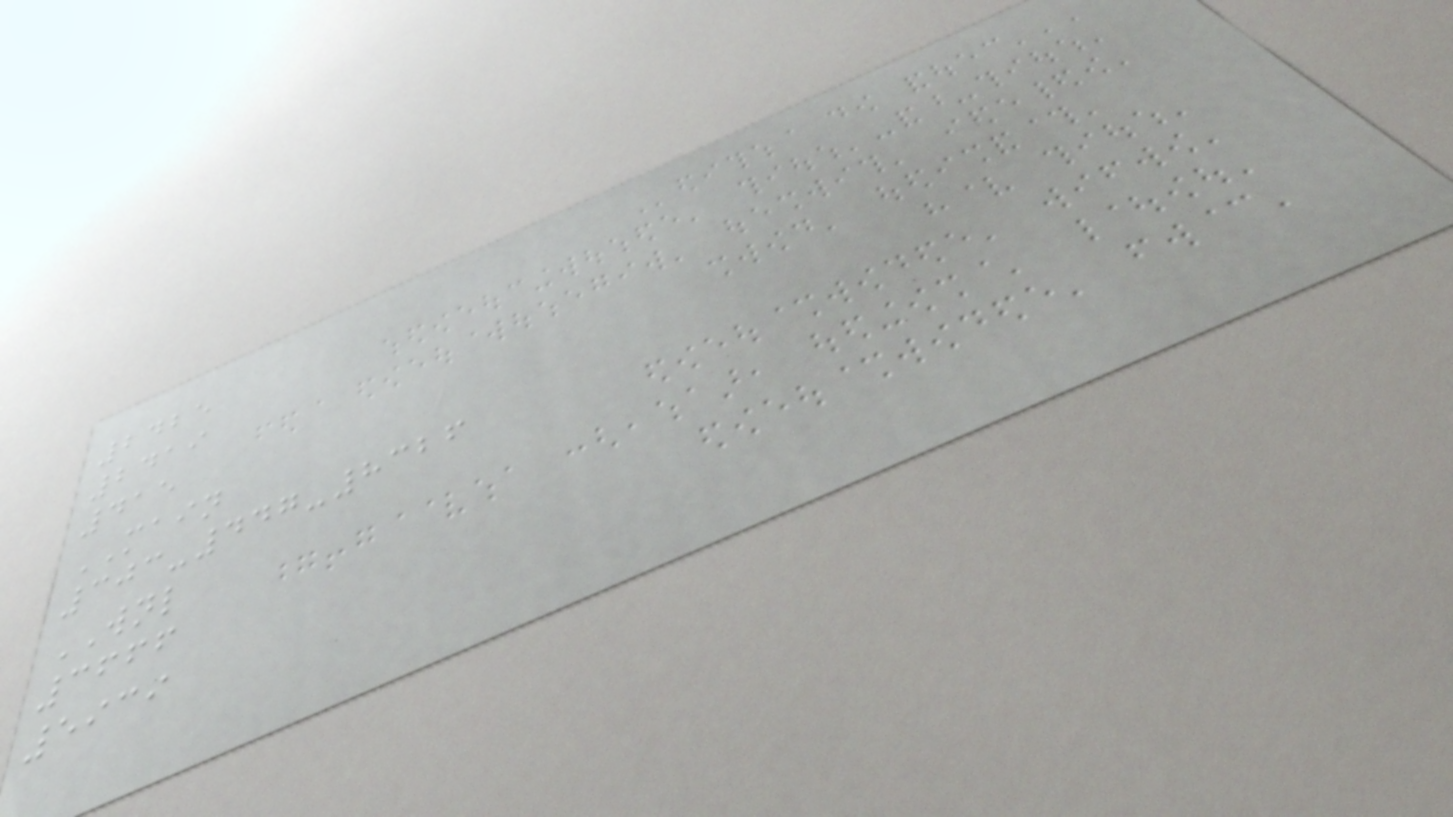2425
2419
415
MAIN
303-447-8326
WNL
3666
5939
